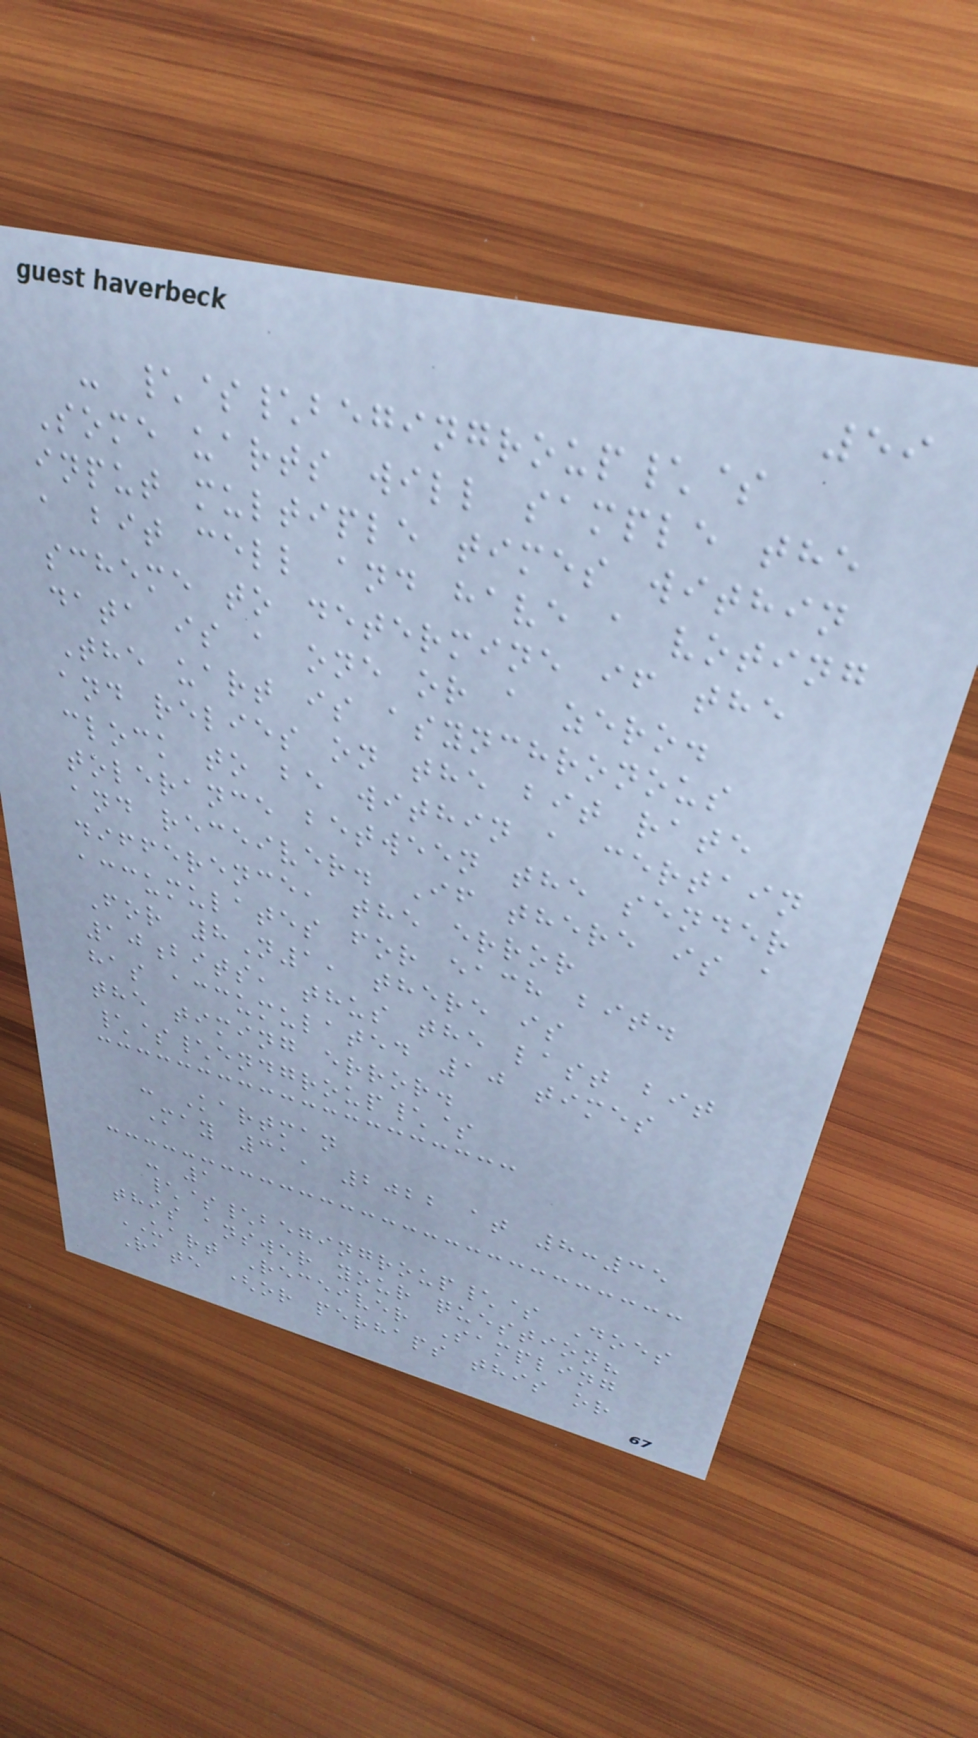59
- \$\begingroup\$
Some uarts will sample the
input multiple times within
a bit cell and have a voting
scheme to determine if the
data is a one or a zero.
The uart is asynchronous
and relies on the bit rate
clock to be within a certain
tolerance between the sender
and receiver. If there is a
difference, the error
accumulates for each bit.
For 8N1, there is
10bits, thus the last bit
has accumulated 10 times
the timing error.
\$\endgroup\$
- Kartman
May 31, 2022 at 8:35
- 1
\$\begingroup\$ Does
this answer your question?
UART Receiver Sampling
Rate (or perhaps this or
